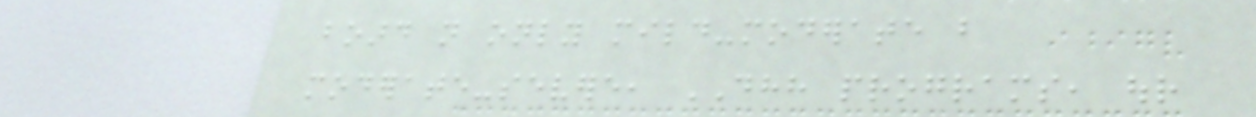board not only mild-moderate but
moderate-severe, DHH programs, our
